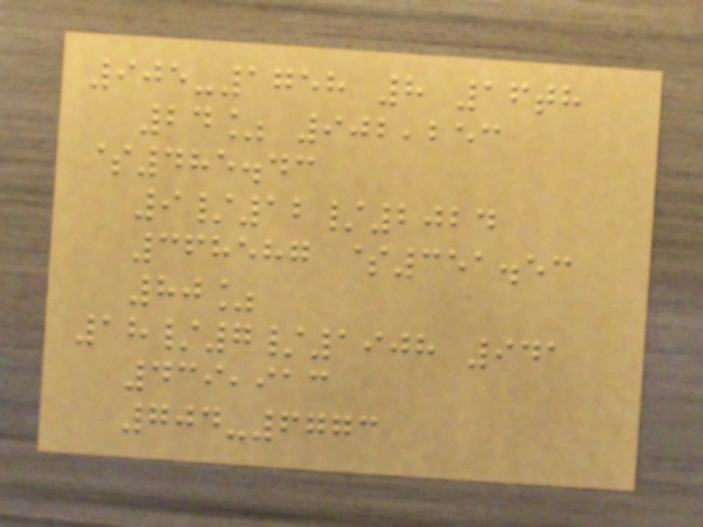905-1758 8 16th
24% 902,253
$485.43
9/12/2024
368587 $351.53
80%
18/7/1908 941
439,913
704-6773
